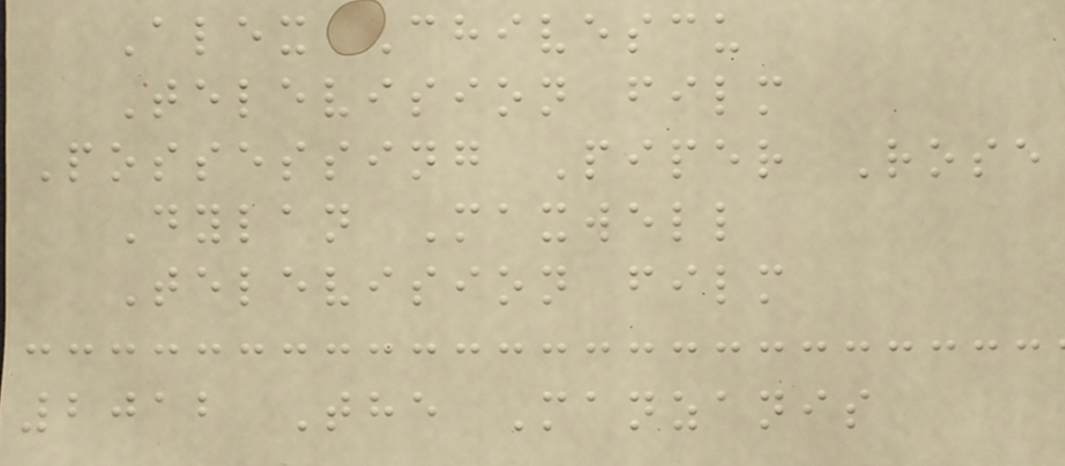Alex Chivescu
Television film
Possessing Piper Rose
Dylan Maxwell
Television film
2012 The Manzanis
